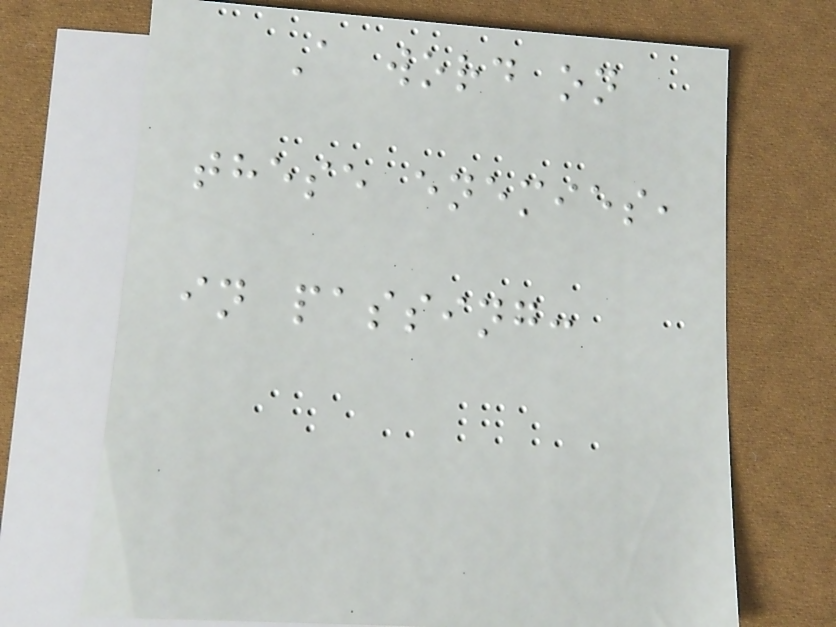A word on
these enemies,
in passing:
